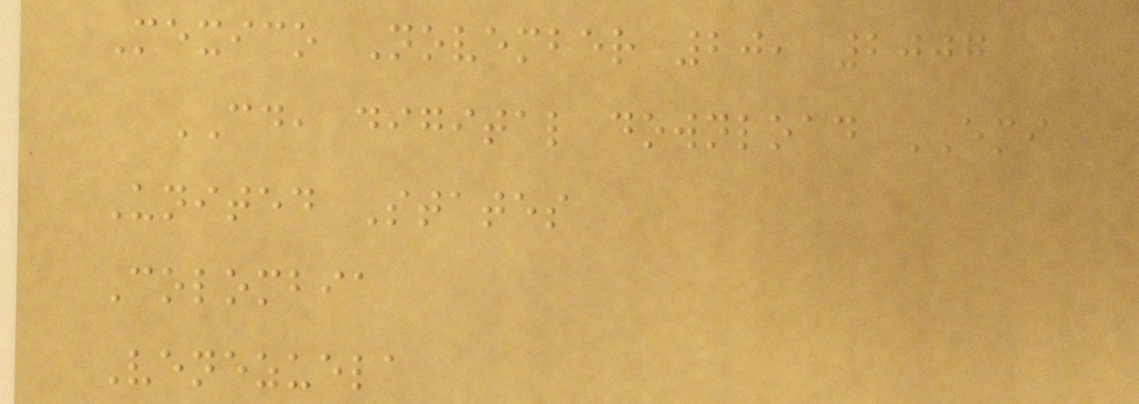Mexico November 20, 2007
CD, digital download EMI
United States
Colombia
Venezuela
